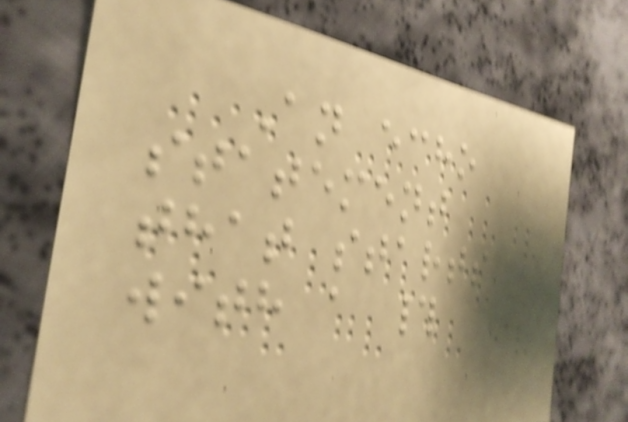An echo
statement
that starts
with a #
